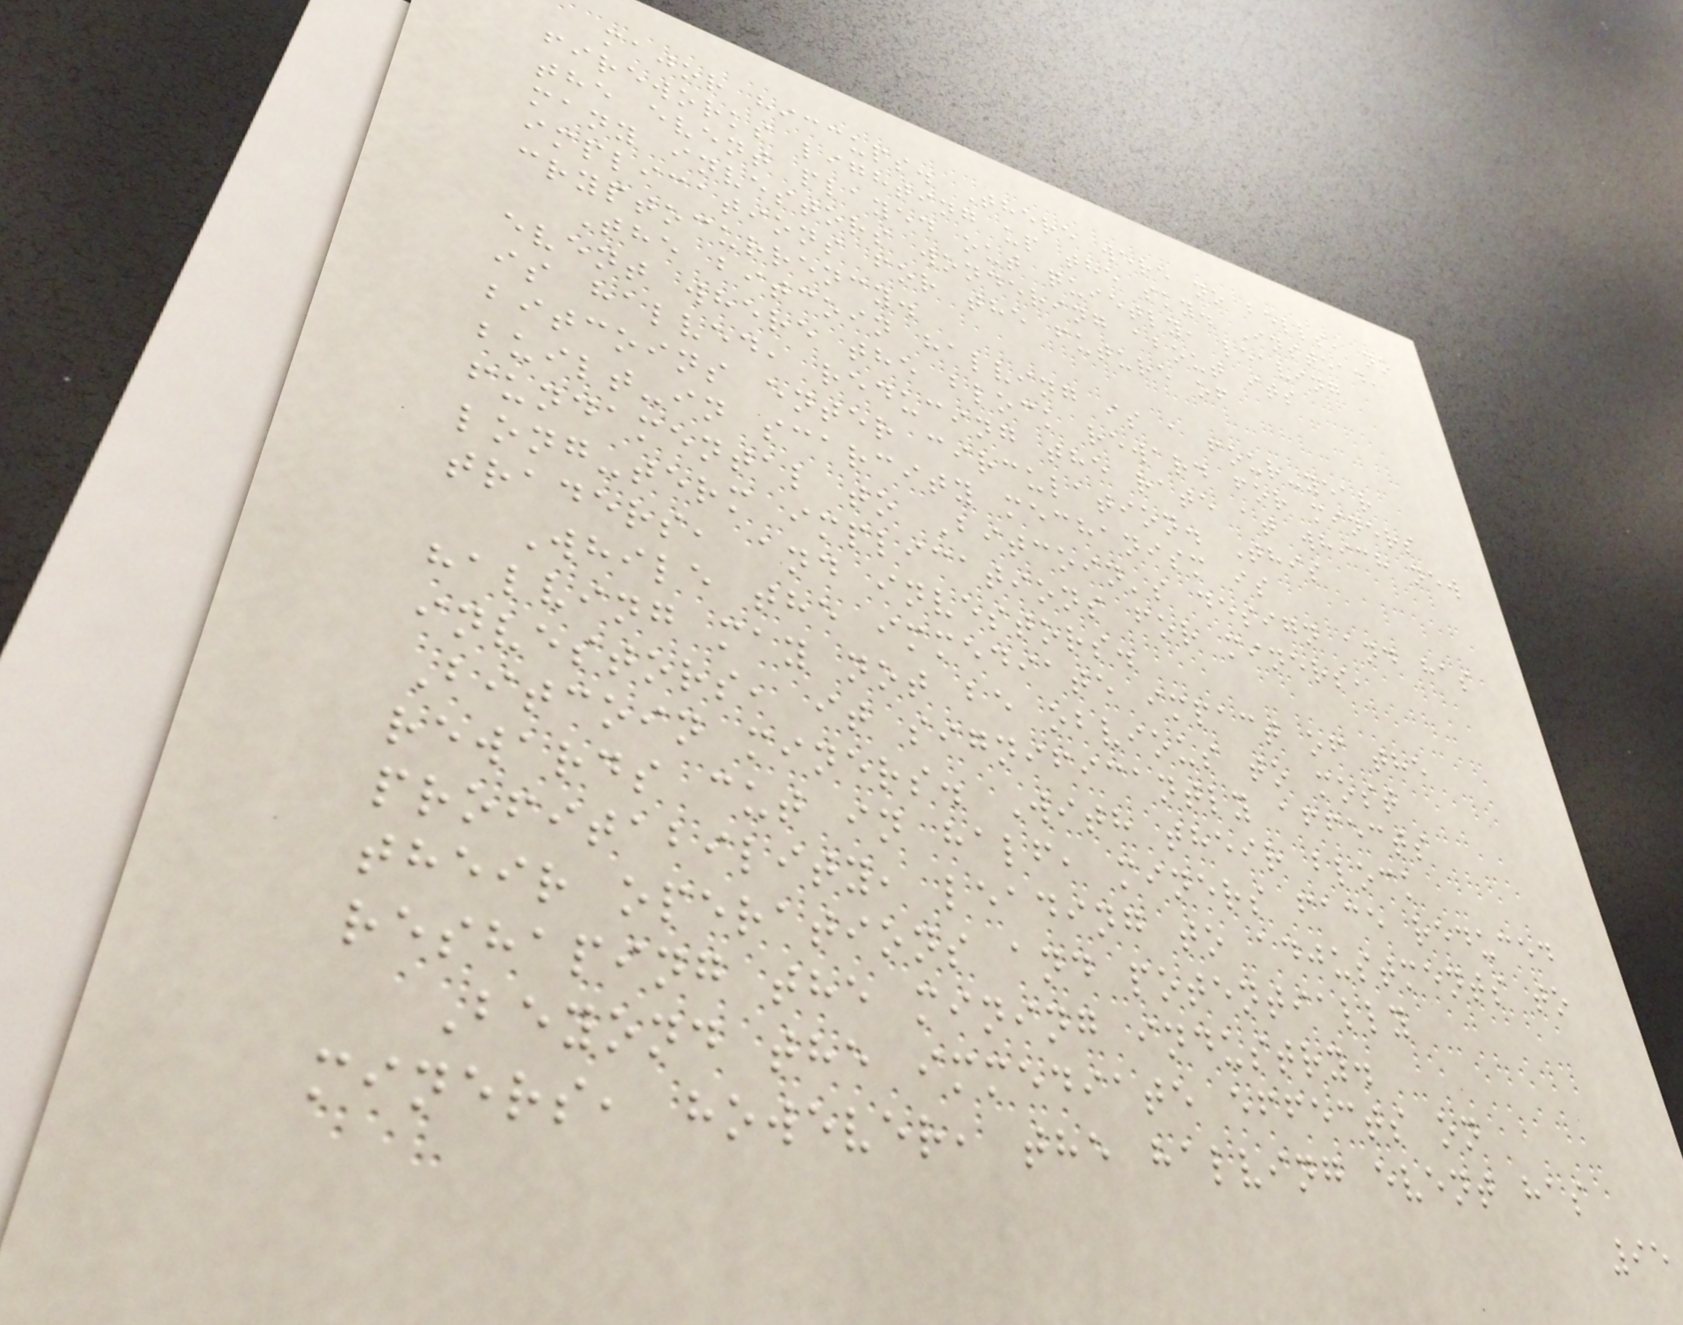major hiccups. There were no bells, no
fireworks lighting up the sky. Instead,
the event played out quietly, leaving
many investors wondering about its
implications for the future of
cryptocurrency.
The bitcoin halving is a four-year
event where the block reward for miners
is halved, reducing the rate at which new
bitcoins enter circulation. This
built-in scarcity mechanism is
fundamental to Bitcoin's design and has
long-term implications for miners,
traders, and investors.
While the immediate impact of the
halving may not be obvious to most
investors, it significantly affects
Bitcoin miners. With their block
rewards cut in half, miners face reduced
profitability, leading to adjustments to
their operations and potentially
reshaping the mining industry.
Beyond the immediate effects on
miners, however, the halving event has
95
